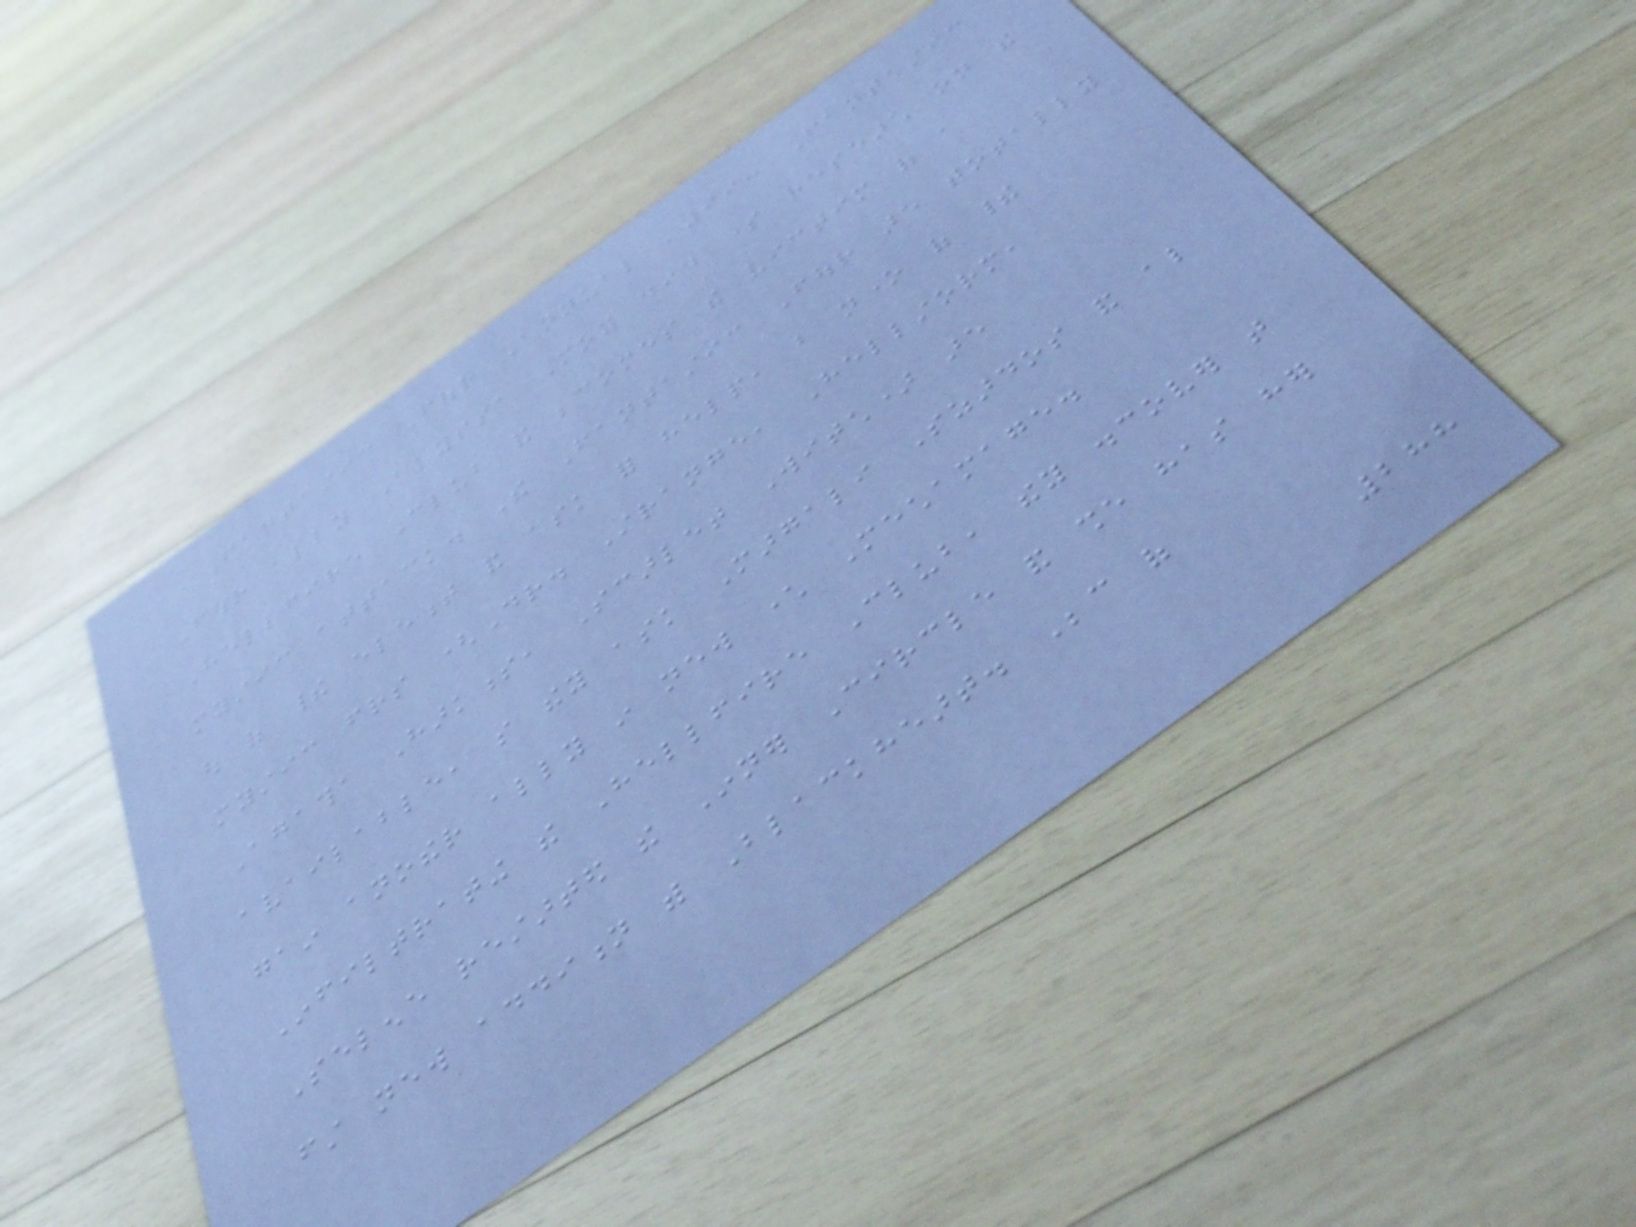Fantastic Four Annual '99: Fantastic
Four ally Alyssa Moy did some research on the
Hellfire Club and becomes the victim of a
mystic attack. The Fantastic Four are totally
out of their element and ask for help, but none of their
mystic friends (Dr. Strange, Hellstorm,
Agatha Harkness, Scarlet Witch) are
available, so they ask Margali Szardos and also
gain another ally in new character Mechamage.
Infiltrating the Hellfire Club, they discover that
Selene restarted the Inner Circle and she has her
first new addition with Blackheart. Because of
288
